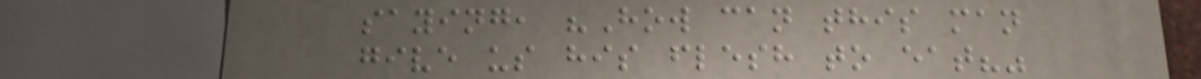saying, "How can this man
give us his flesh to eat?"
